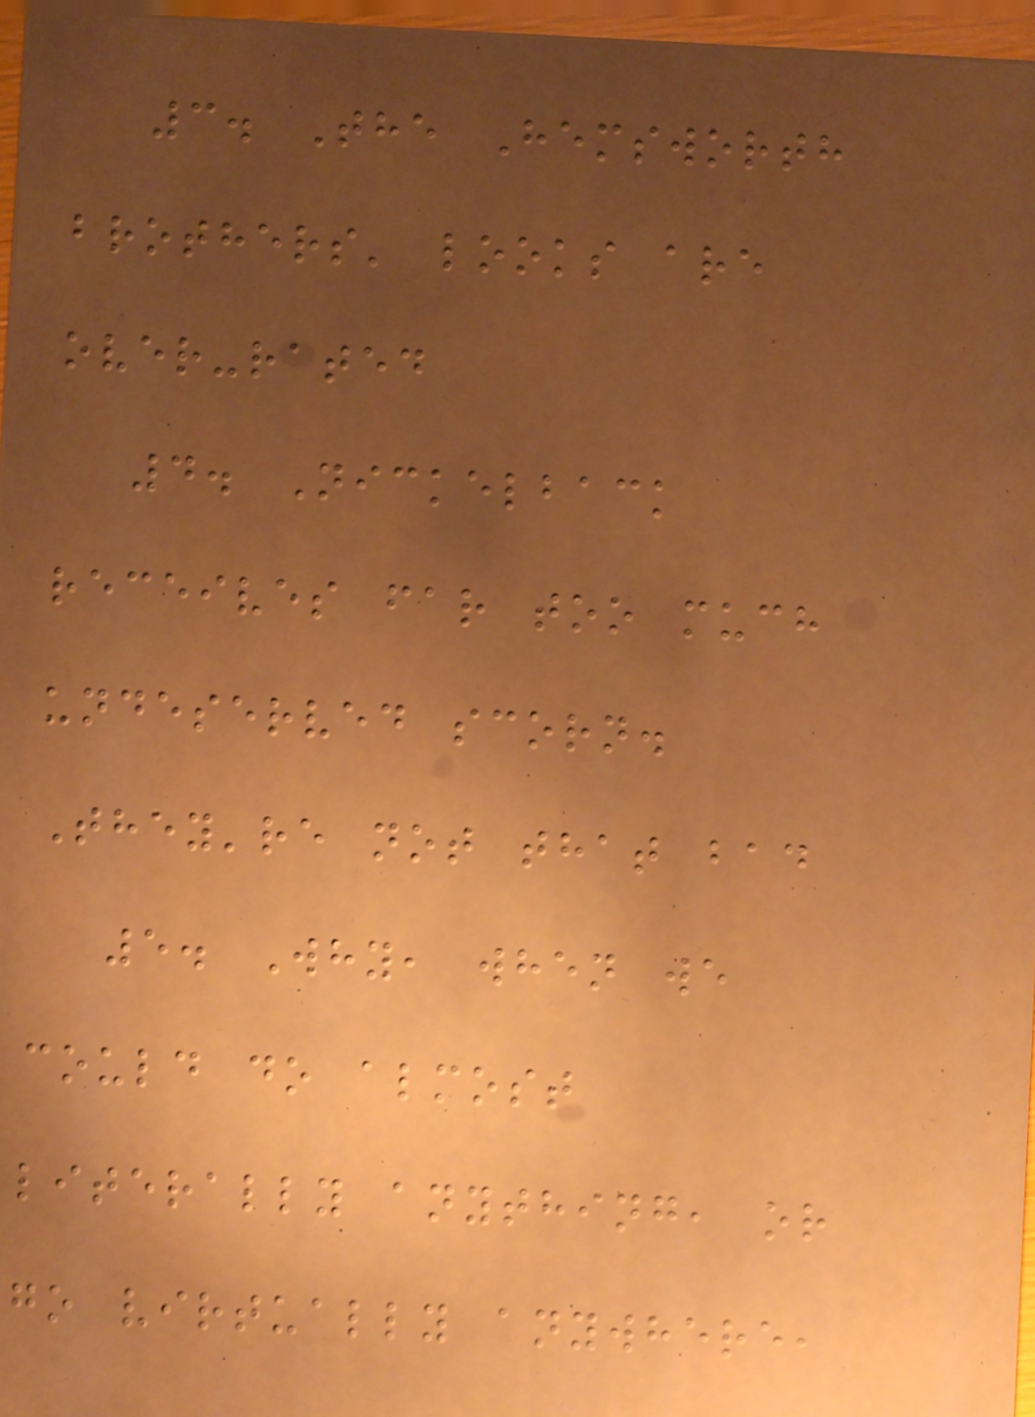3. The Hemsworth
brothers' looks are
over-rated
4. Nickelback
receives far too much
undeserved scorn.
They're not that bad
5. Why, when we
could do almost
literally anything, or
go virtually anywhere,
